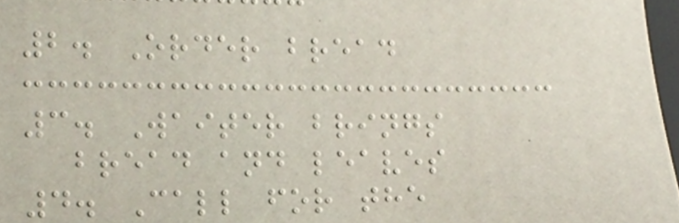2. Order bread
3. Waiter brings
bread and leaves
4. Call for the
